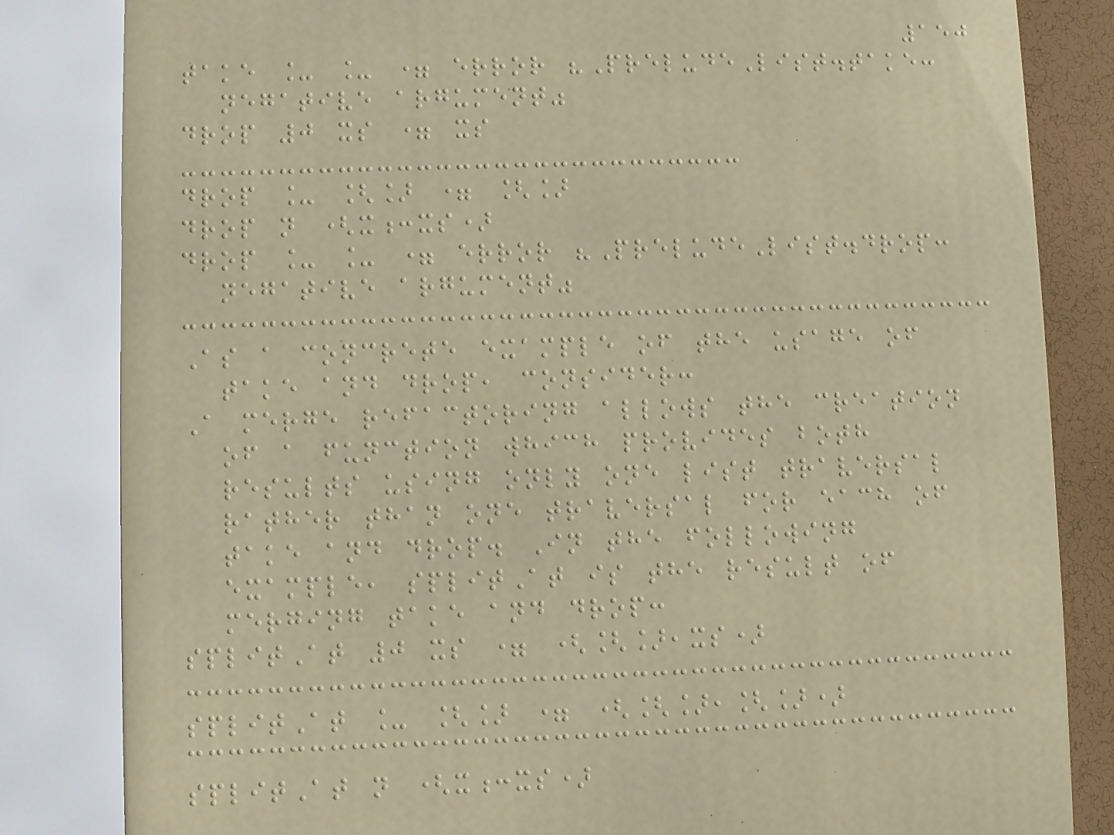150
take _ _ = error "PreludeList.take:
negative argument"
drop 0 xs = xs
drop _ [] = []
drop n (x:xs)
drop _ _ = error "PreludeList.drop:
negative argument"
As a concrete example of the usage of
take and drop, consider:
A merge refactoring allows the creation
of a function which provides both
results using only one list traversal
rather than one traversal for each of
take and drop. In the following
example, splitAt is the result of
merging take and drop:
splitAt 0 xs = ([],xs)
splitAt _ [] = ([],[])
splitAt n (x:xs)
